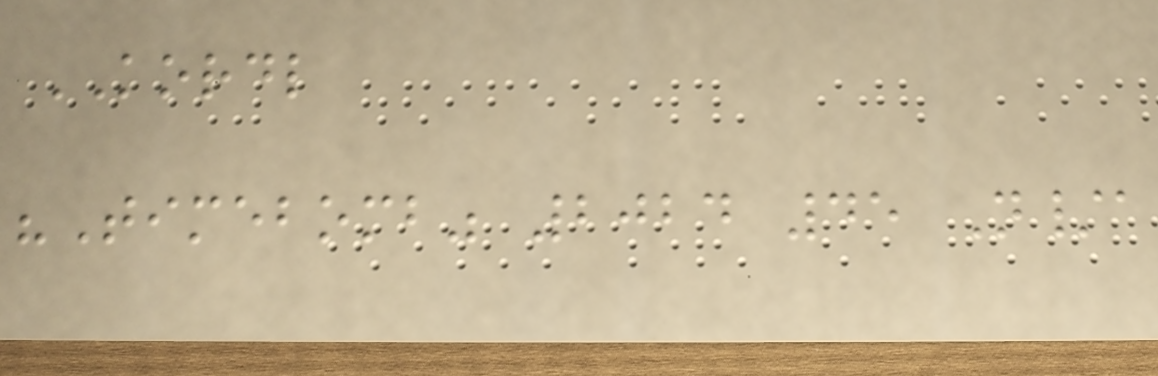KORDL
"Timebomb" 2024 45 N/a
